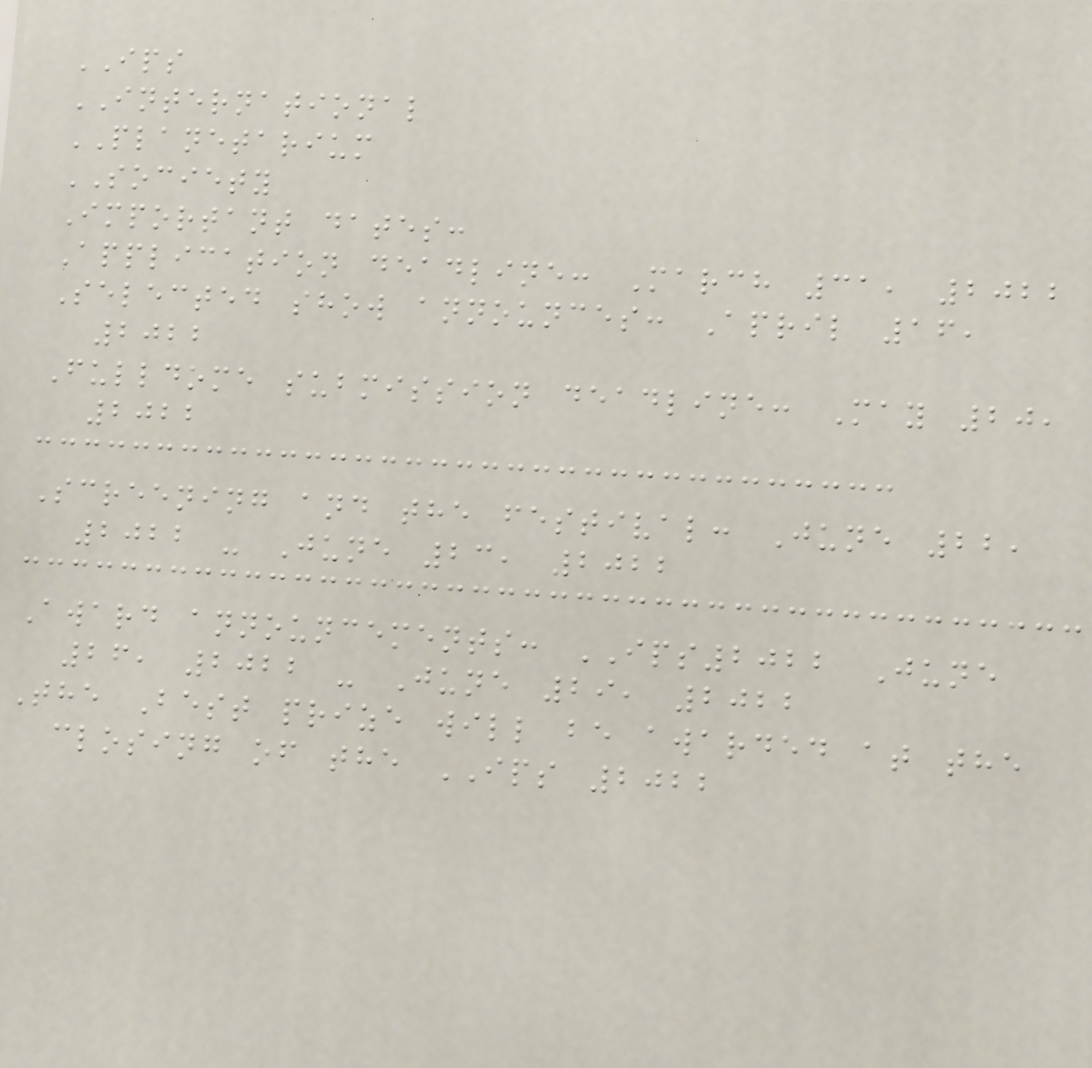IPS
INTERNATIONAL
PLANETARIUM
SOCIETY
Important dates:
Application deadline: March 31, 2022
Selected show announces: April 16,
2022
Fulldome submission deadline: May 20,
2022
Screening and the festival: June 22,
2022 - June 23, 2022
Award announcements: IPS2022 June
26, 2022 - June 29, 2022
The Best prize will be awarded at the
closing of the IPS 2022
